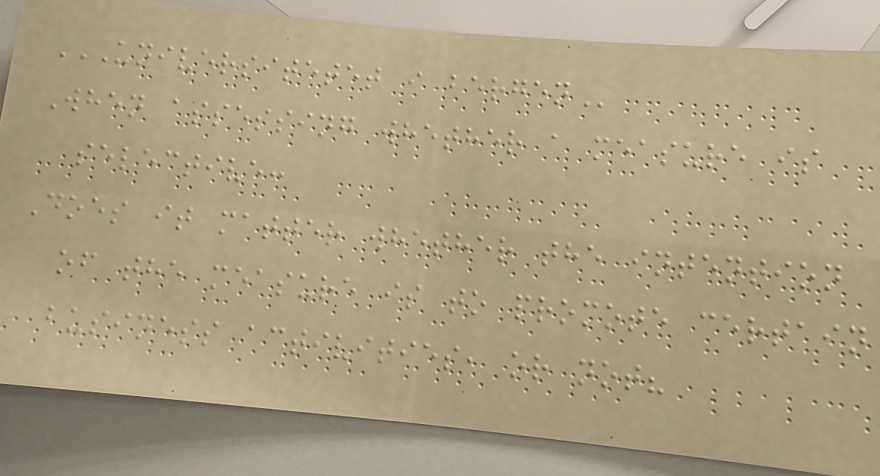UNIVERSITETET I BERGEN
When assessing whether a measure is
selective:
Does it matter whether the intention
of the measure is to promote certain
business activities, or not?
